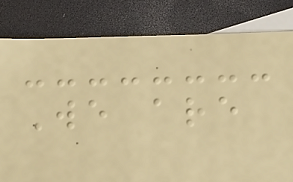We are
